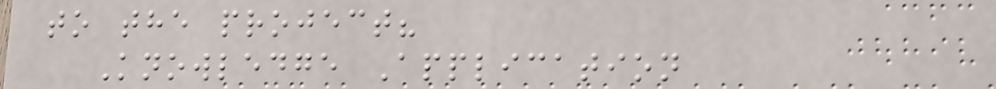to the project?
Knowledge Application
